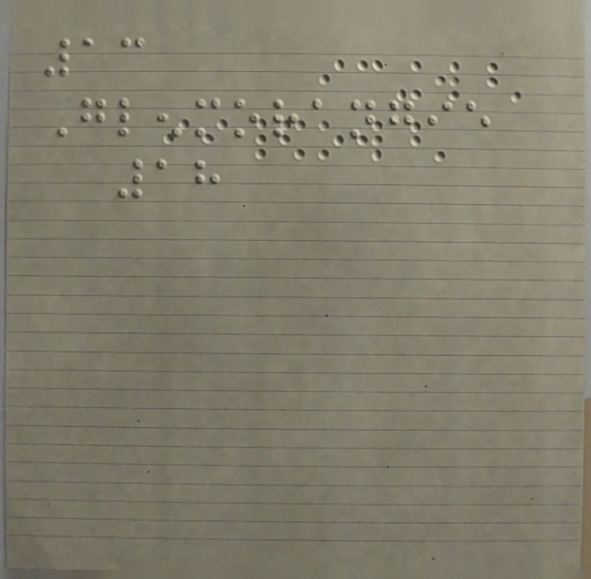13
Glenmorangie
18
